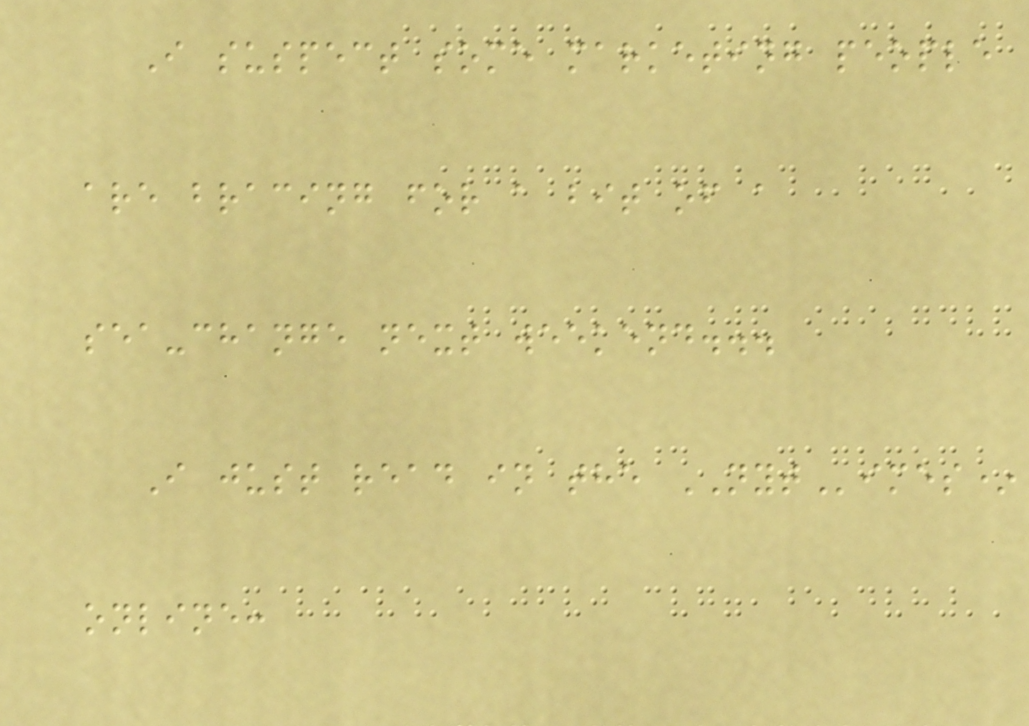I suspect some marketing people
are bracing for a bit of a
sea-change next weekend...
I just read in the NYTimes*
online:
